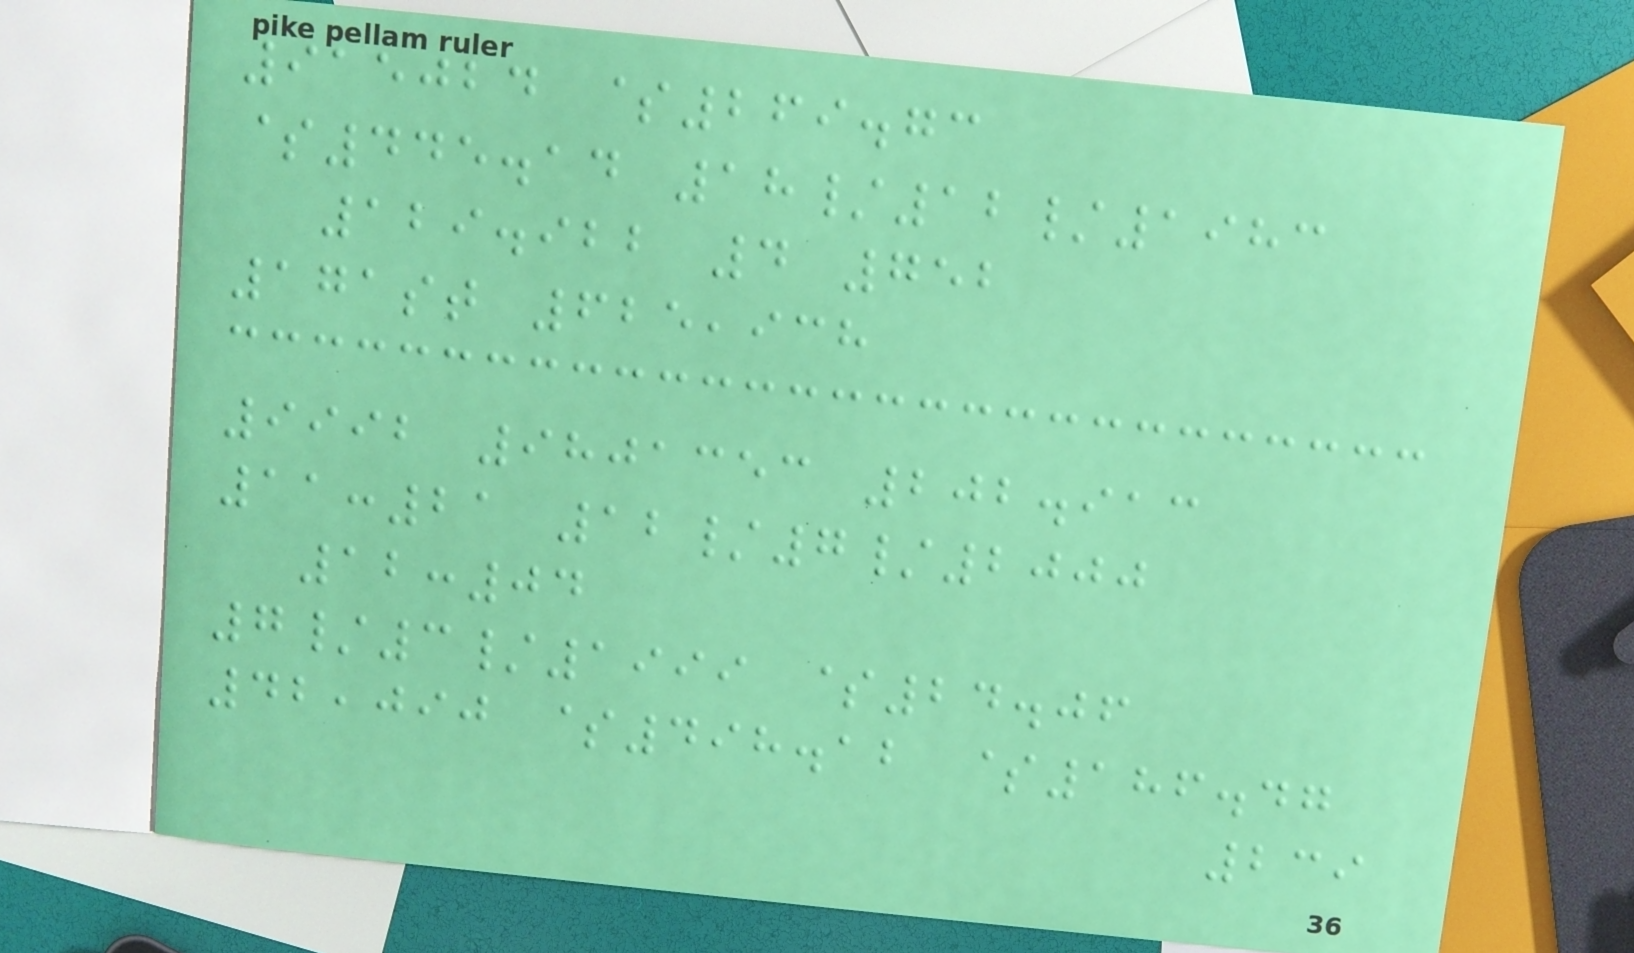915024 $269.73
$445.14 18/12/1983
129.922 4 752
171st 625,938
9992 9801353 202.913
11:21 12/7/2000
12:04
7/3/1999 $24.06
42,090 $498.12 $186.47
239
